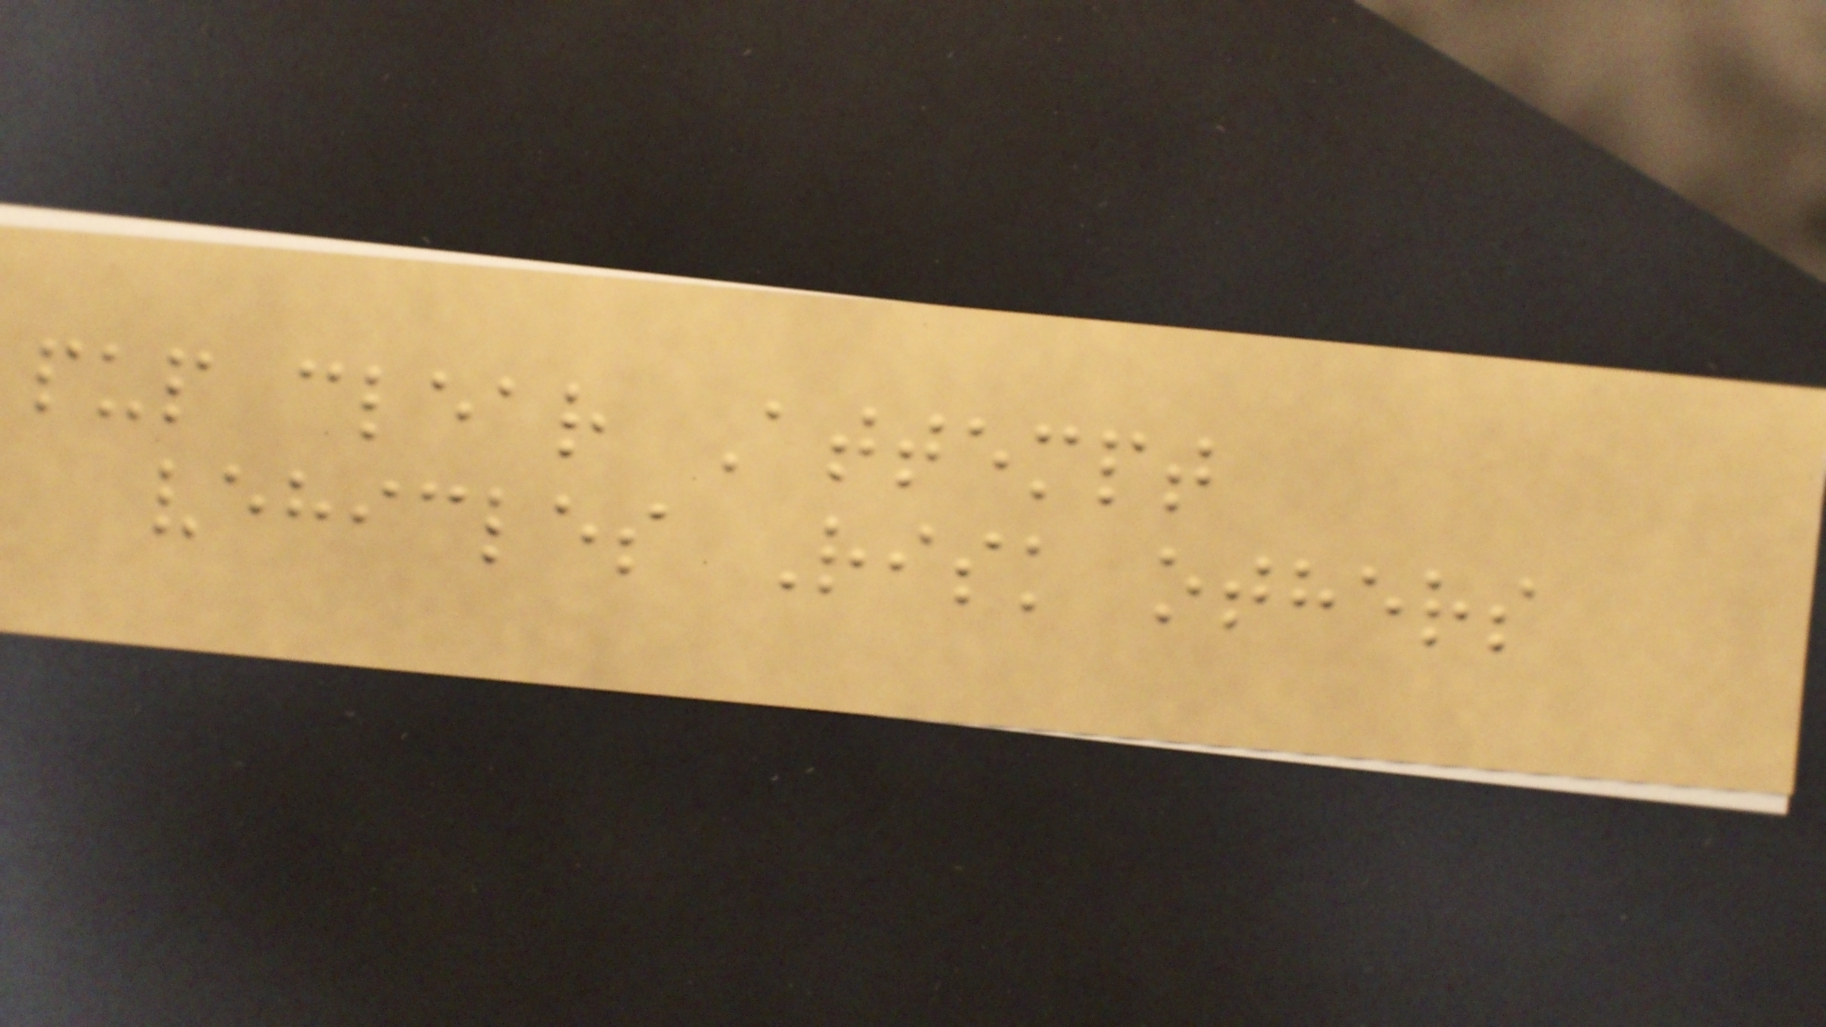pup clear Attempt
vehicles Risk others
